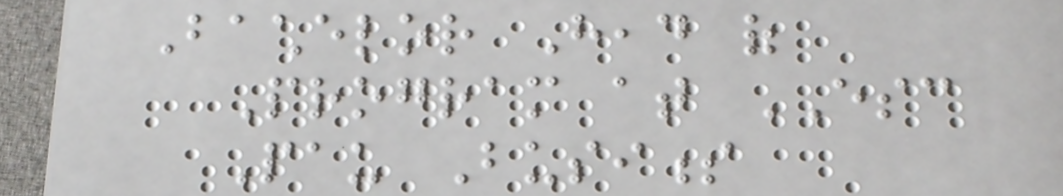Bachelor Head of
Program at ESC
Pau Business
